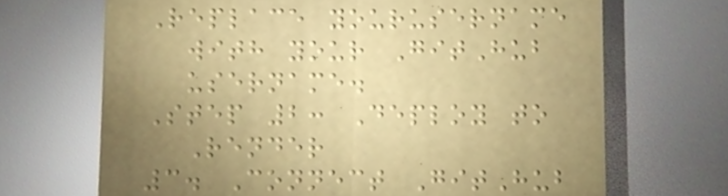Replace yourusername
with your GitHub
username.
Step 2: Deploy to
Render
3. Connect GitHub
